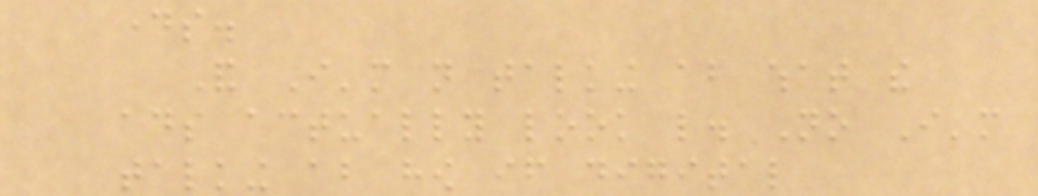days.
And I'm not talking about what the
ads actually look like. No I'm
talking about how if digital
